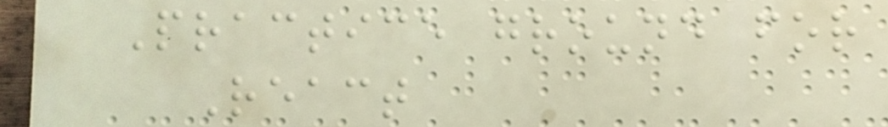Practice ground for
React
